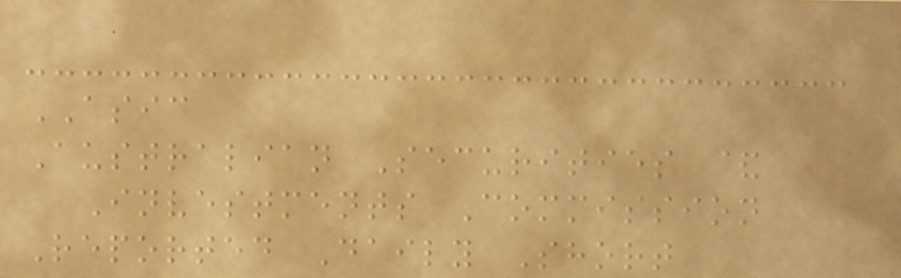ASIC
Australian Securities &
Investments Commission
Reported Daily Short
